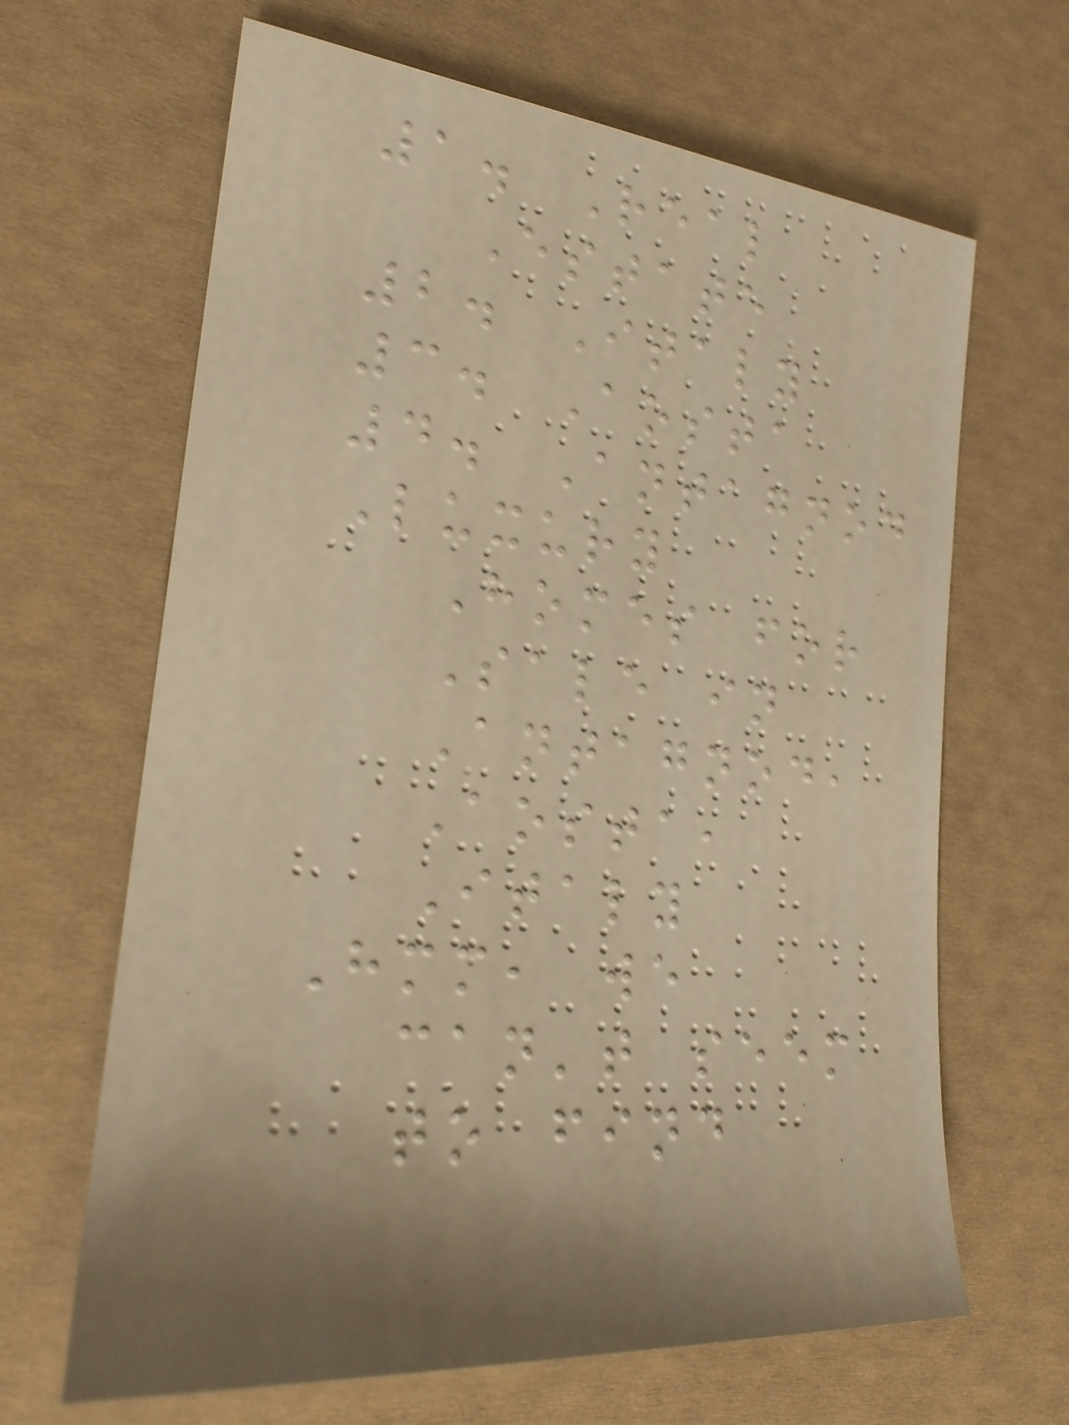1. Real
Estate
2. Italy
3. Aosta
4. Antagnod
Luxury
Homes for
Sale in
Antagnod,
Aosta,
Italy
Hmm, we
can't seem
to find
